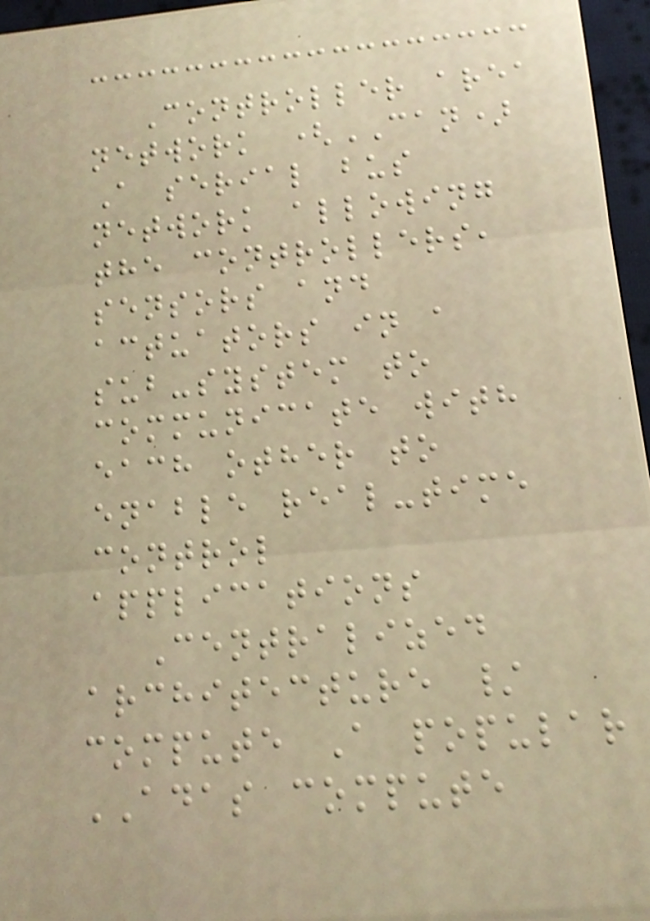Controller area
network (CAN)
A serial bus
network allowing
the controllers,
sensors and
actuators in a
sub-system to
communicate with
each other to
enable real-time
control
applications
Centralized
architecture /
compute A popular
ADAS compute
